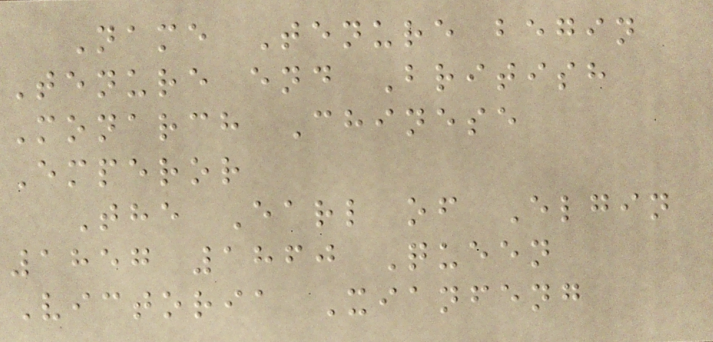Name Tenure begin
Tenure end British
Monarch Chinese
Emperor
The Earl of Elgin
1857 1860 Queen
Victoria Xianfeng
